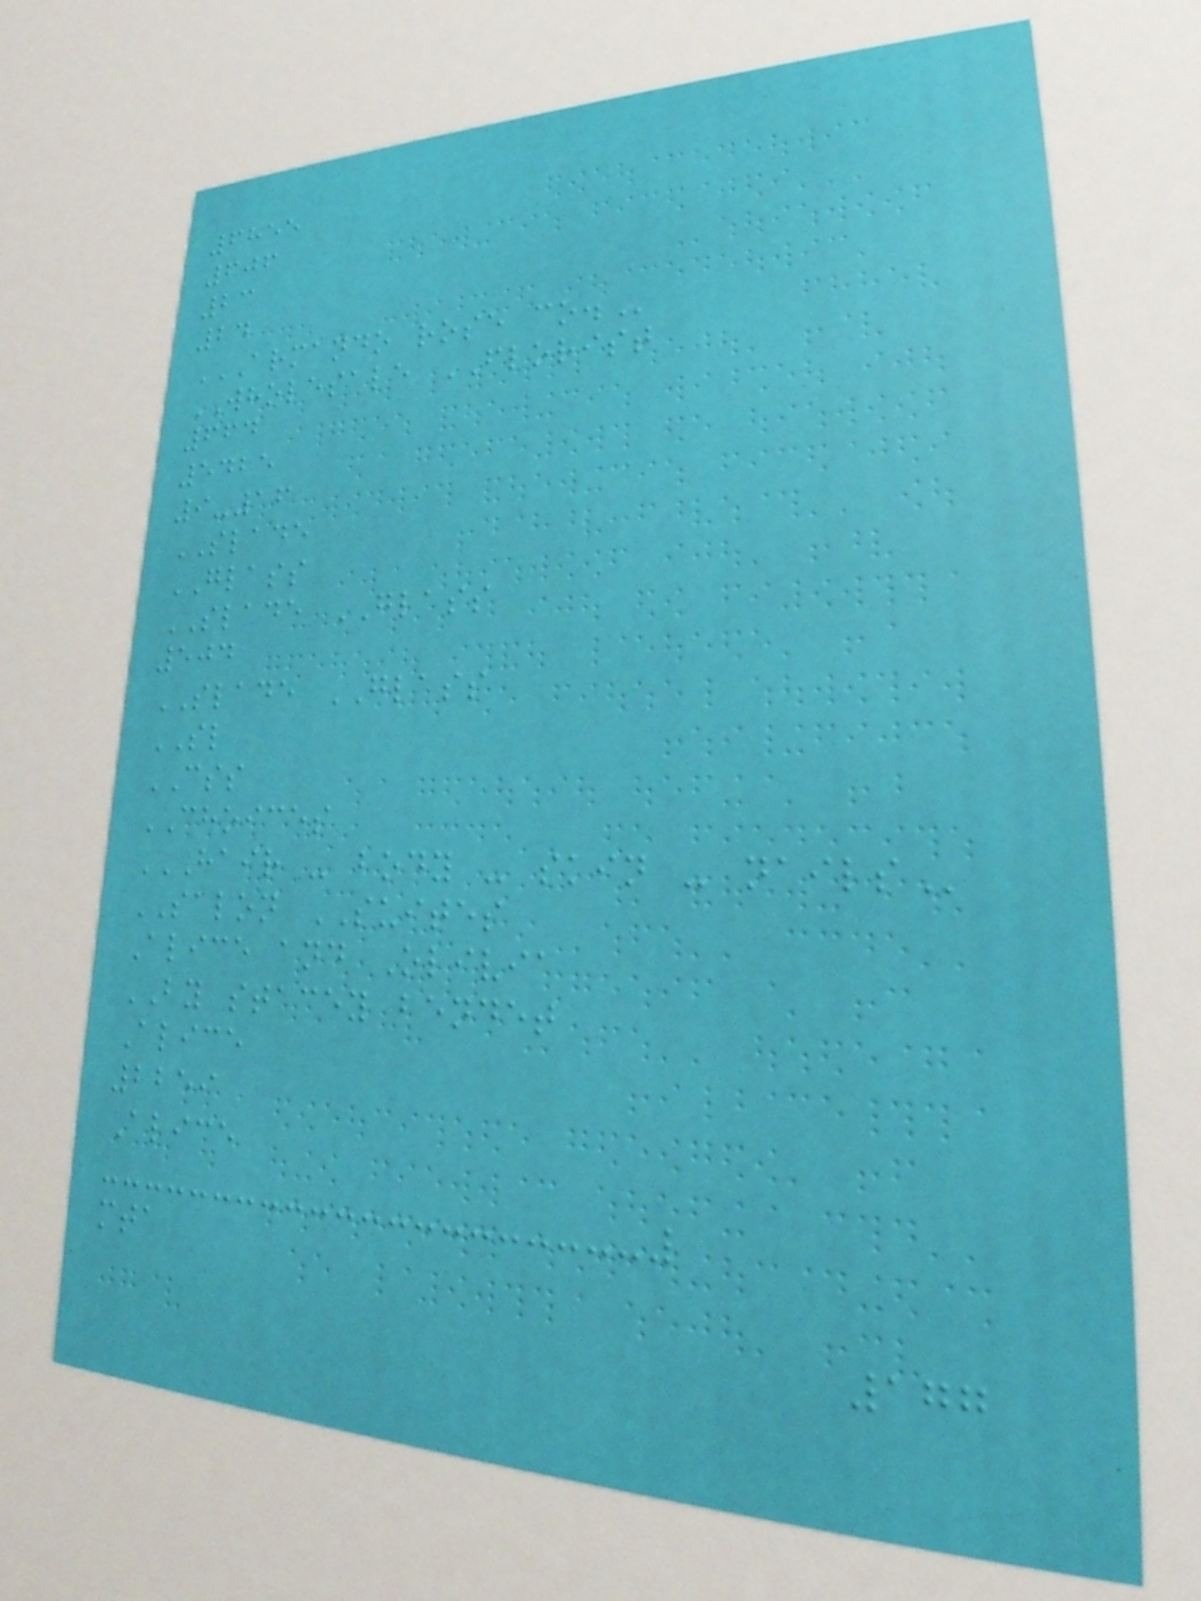6855
606
23
24
ARMANDO ROSE CO.
WHOLESALE FLORIST
664
5425
9-16
SLADE
GLASS
SLADE GLASS
504
SLADE GLASS
SL
CSS
CHOICES
HAIR - BODY - SKIN - NAILS
SALON SUITES
Alice and Olivia
BY stacey bendet
Alice
2259
Alice
mta
177
